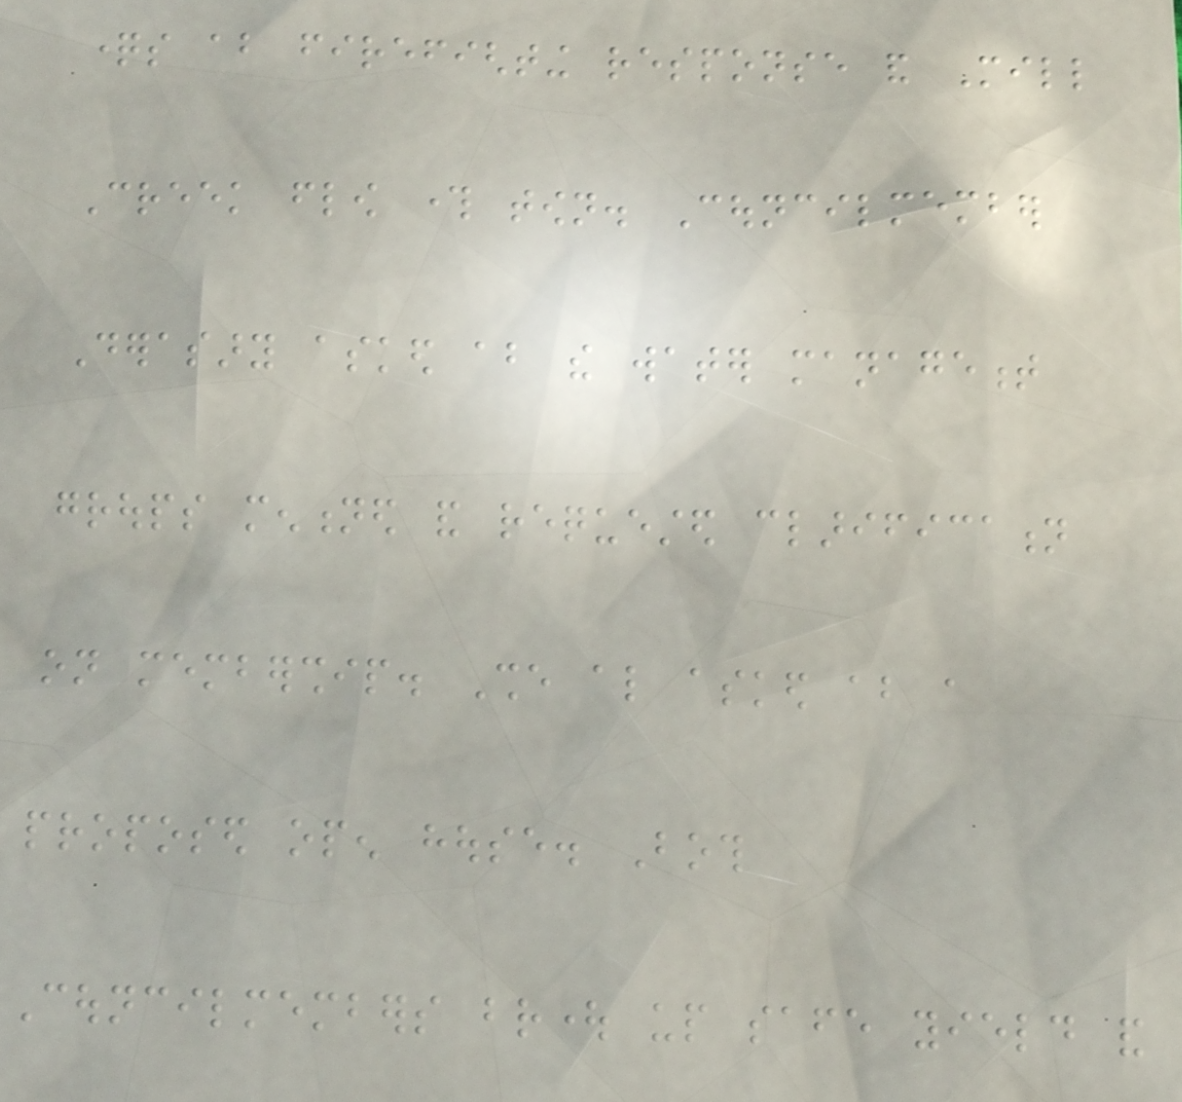questions about firefighting response and Mill
Creek flow through town. Councilmember
Derasary asked about the water management
groups mentioned and requested clarification
on membership. She also asked about a
proposed open house. Both
Councilmembers brought up safe yield and
